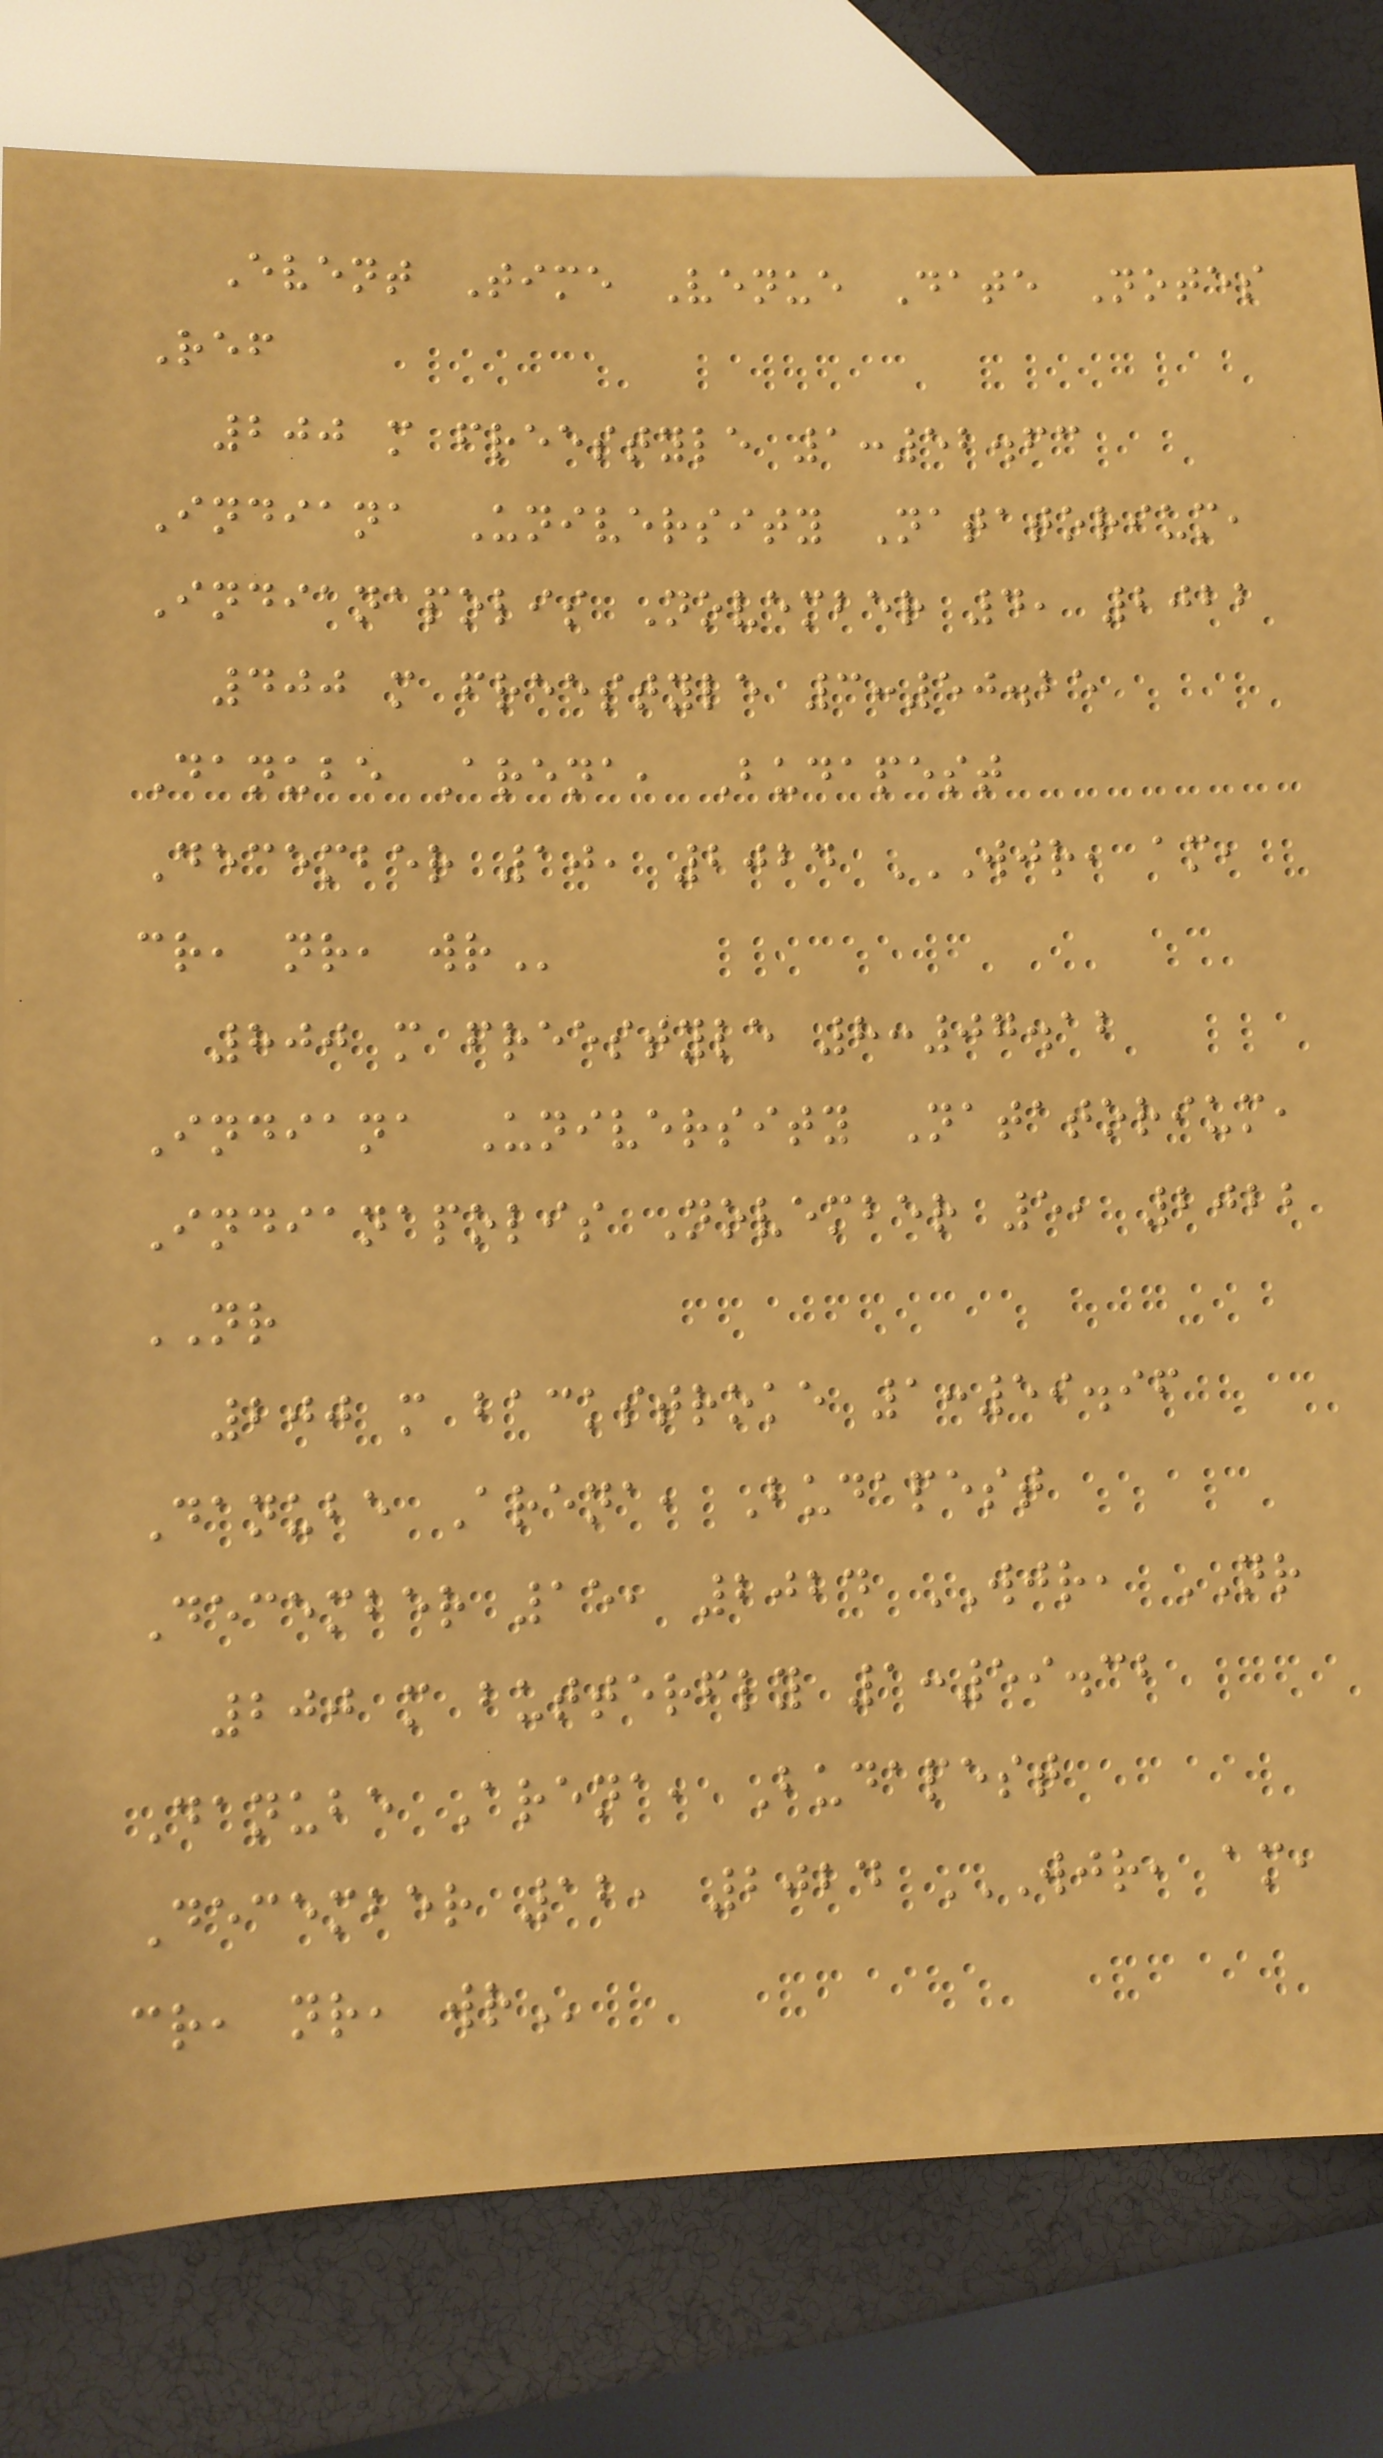Event Time Venue Date Notes
Ref
200 m freestyle 1:52.63
Indiana University Natatorium,
Indianapolis November 4, 2022
400 m freestyle 3:50.25
Danube Arena, Budapest
December 10, 2024 WJR, AM,
CR, NR, WR
800 m freestyle 8:07.12
Indiana University Natatorium,
Indianapolis November 5, 2022
NR
200 m backstroke 1:59.96
Danube Arena, Budapest
December 15, 2024 WJR, NR
200 m butterfly 1:59.32
Danube Arena, Budapest
December 12, 2024 WJR, AM,
CR, NR, WR
